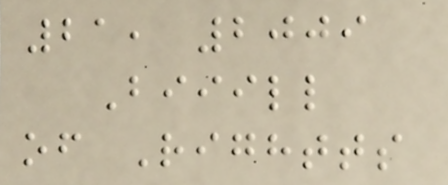21, 2009
Biiill
of Rightts
